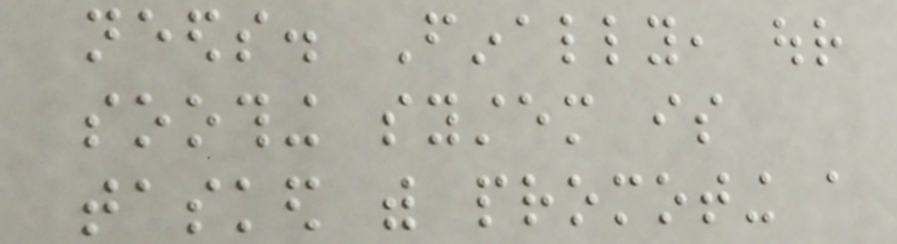needs. Finally, our
soothing system is
tasked with promoting a
